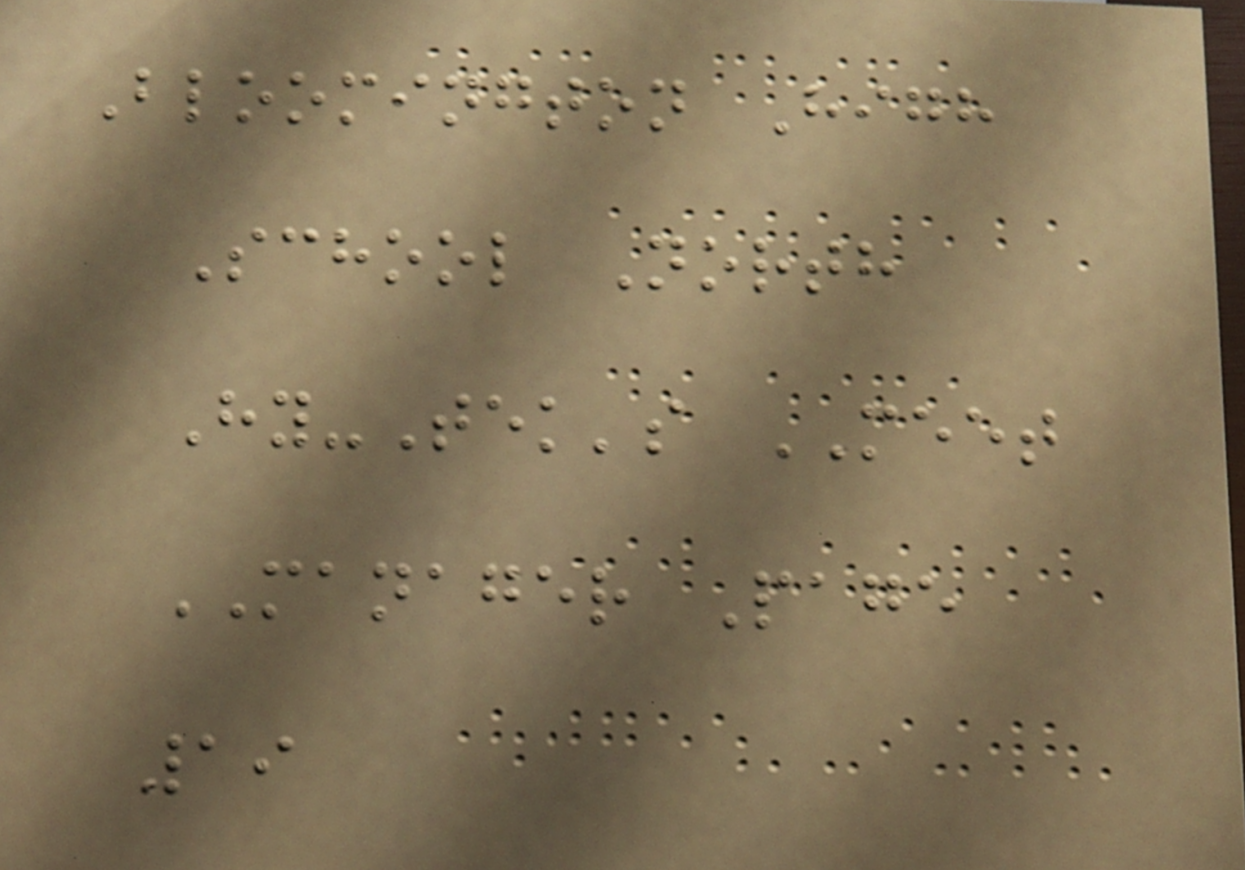Bloomington High
School North
Hy-Tek's MEET
MANAGER Page
19
